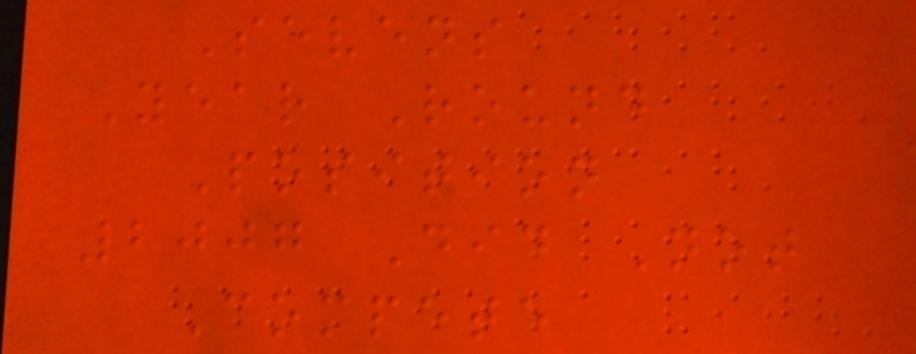Sevens
Year Round
Position
2007 Did Not
Compete
